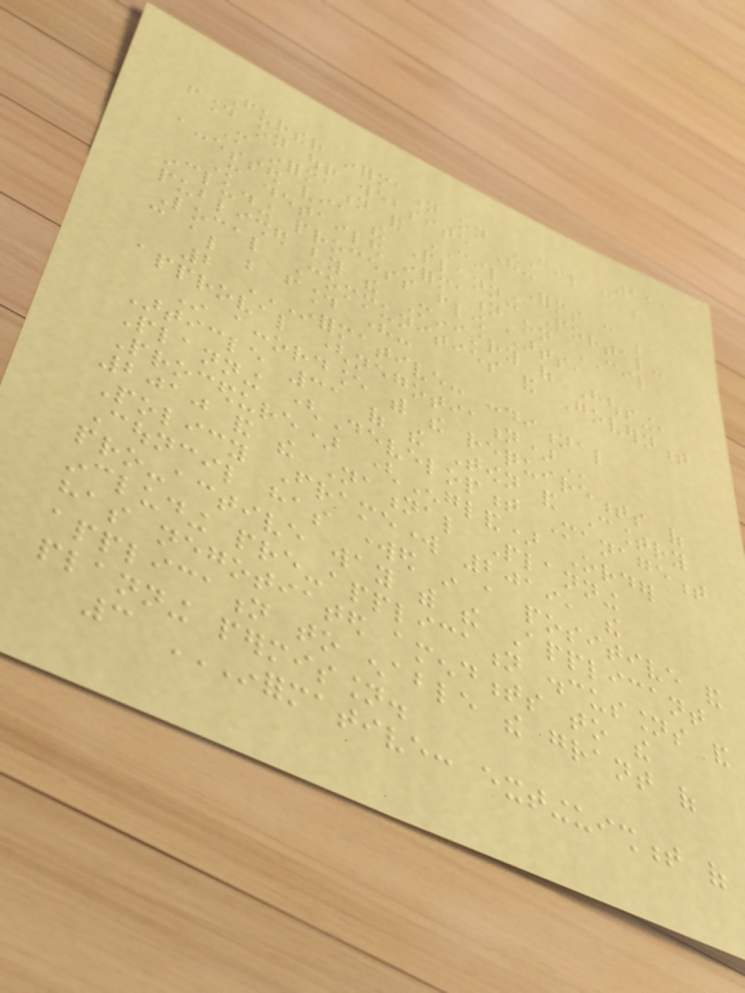111
Further information on CIL can be
found on our website here:
More information and CIL Forms can be
accessed via the Planning Portal:
More detailed information on CIL
including process flow charts,
published by the Ministry of Housing,
Local Communities and Government
can also be found here:
2 INFORMATIVE: CONDITIONAL
APPROVAL (NEGOTIATION)
In accordance with the requirements of
Article 31 of the Town and Country
Planning (Development Management
Procedure) (England) Order
2010 and the National Planning
Policy Framework 2019, the
Council has worked in a positive and
pro-active way with the Applicant
including pre-application discussions and
has negotiated amendments to the
application to enable the grant of
planning permission.
3 INFORMATIVE: EXTINGUISHMENT OF
